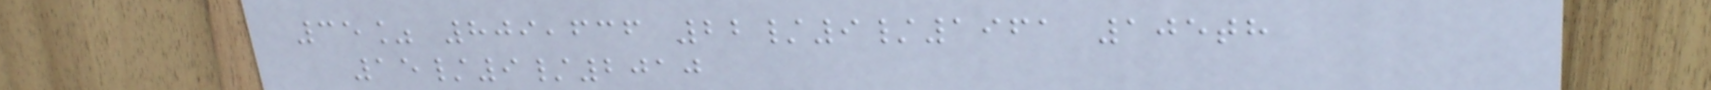35% 809,636 22/9/1961 105th
15/9/2010
